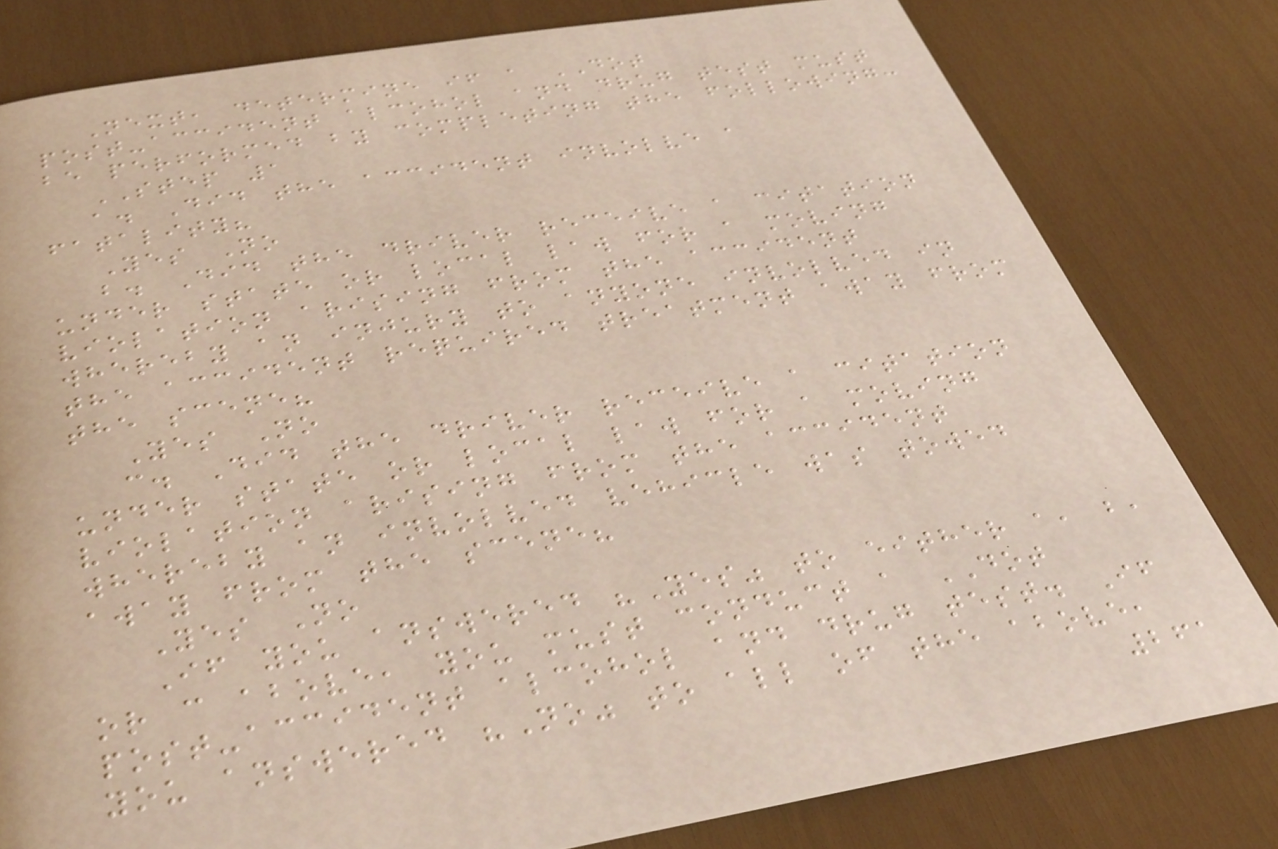Next, determine if a DOT
post-accident alcohol and drug test must
be performed by completing the following:
STEP 1
a. Did the accident involve a
fatality?
Yes No
b. Did the driver receive a citation
under state or local law for a moving
violation arising from the accident
whereby an injury to anyone involved in
the accident required treatment away from
the scene?
Yes No
c. Did the driver receive a citation
under state or local law for a moving
violation arising from the accident
whereby an involved vehicle was towed
away from the scene?
Yes No
If you answered "Yes" to either a, b,
or c above, you must conduct a DOT
post-accident alcohol and drug test. If
you answered "No" to all of the above,
261
